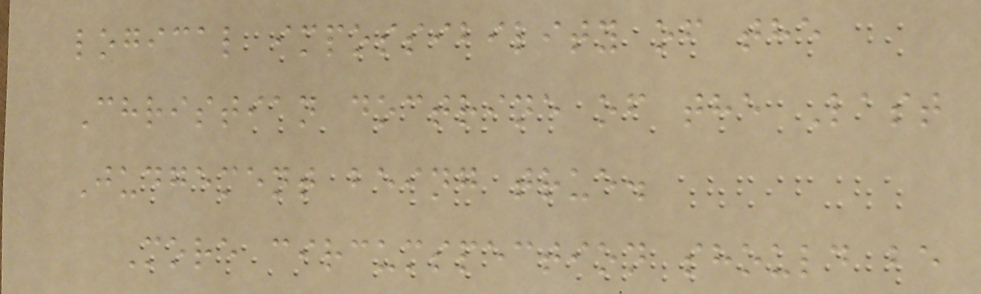logical impossibility of the
Christian doctrine of the Last
Judgement being true.
More circumspection should be
